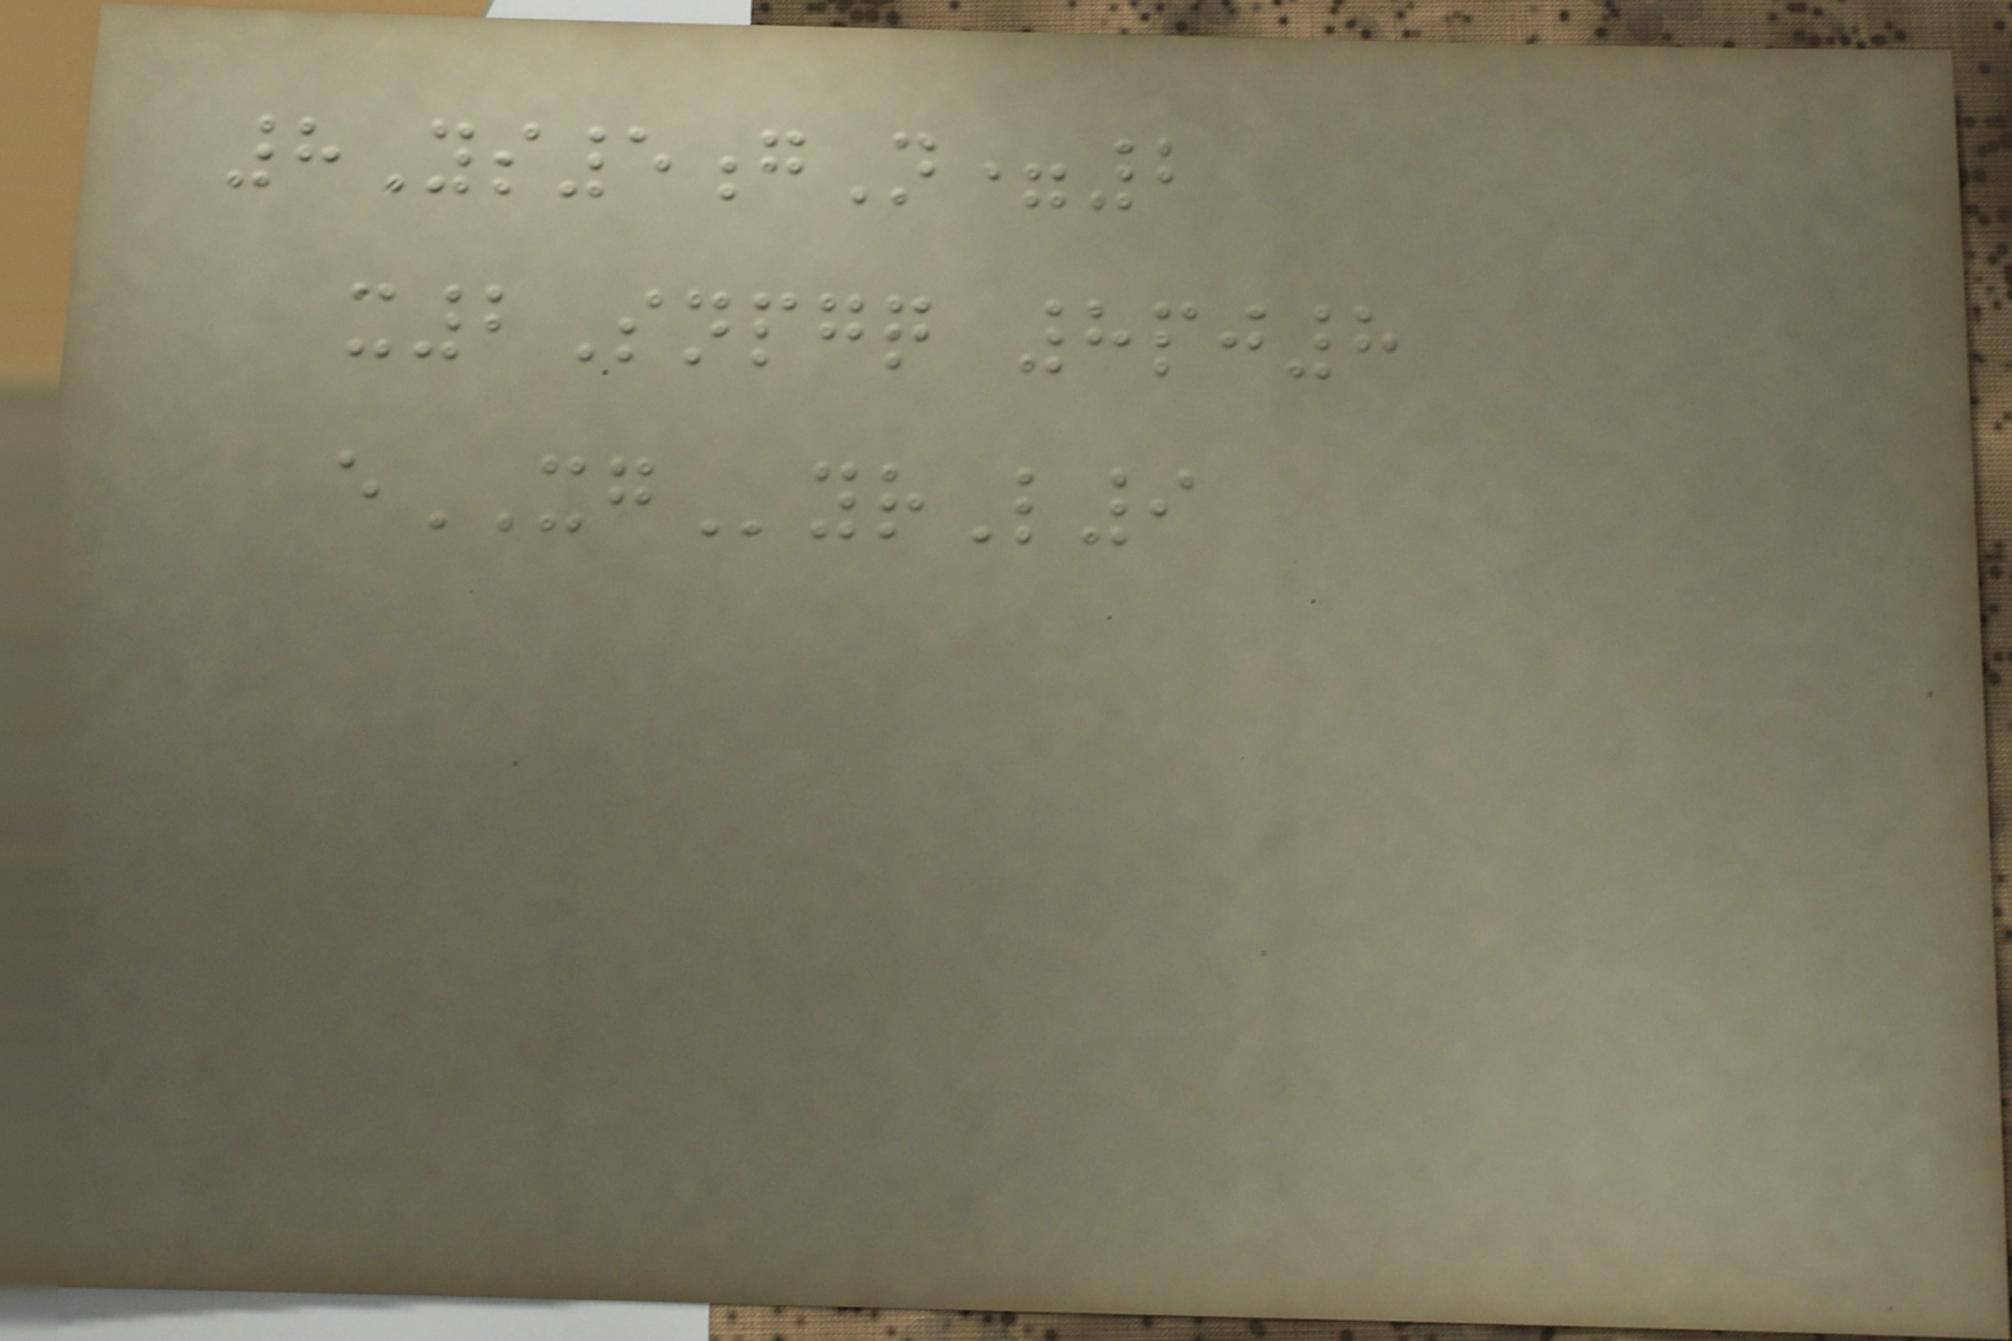8Ys5gN=2
x2Snpgq 8pj8
eXGyrL9
